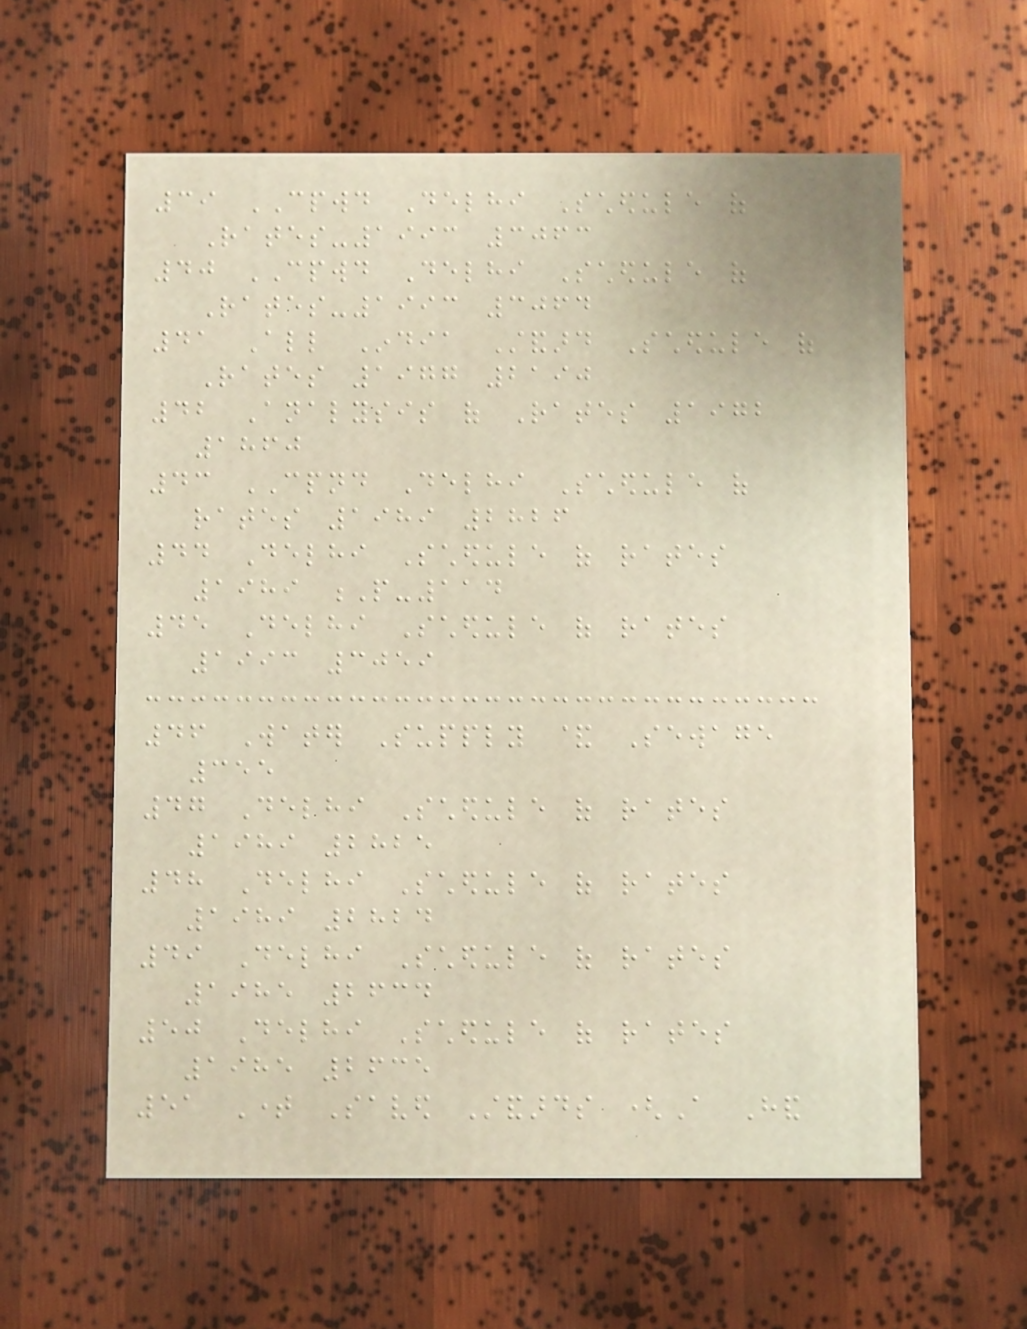39 CPWD Delhi Schedule of
Rates-1993 3063
40 CPWD Delhi Schedule of
Rates-1993 3064
41 All India Standard Schedule of
Rates 1977 2190
42 Analysis of Rates 1972
1860
43 CPND Delhi Schedule of
rates 1989 2826
44 Delhi Schedule of rates
1989 P-114
45 Delhi Schedule of rates
1993 3059
46 Water Supply & Sewage
355
47 Delhi Schedule of rates
1989 2825
48 Delhi Schedule of rates
1989 2824
49 Delhi Schedule of rates
1985 2634
50 Delhi Schedule of rates
1985 2635
51 Time Saved Standards (A Hand
